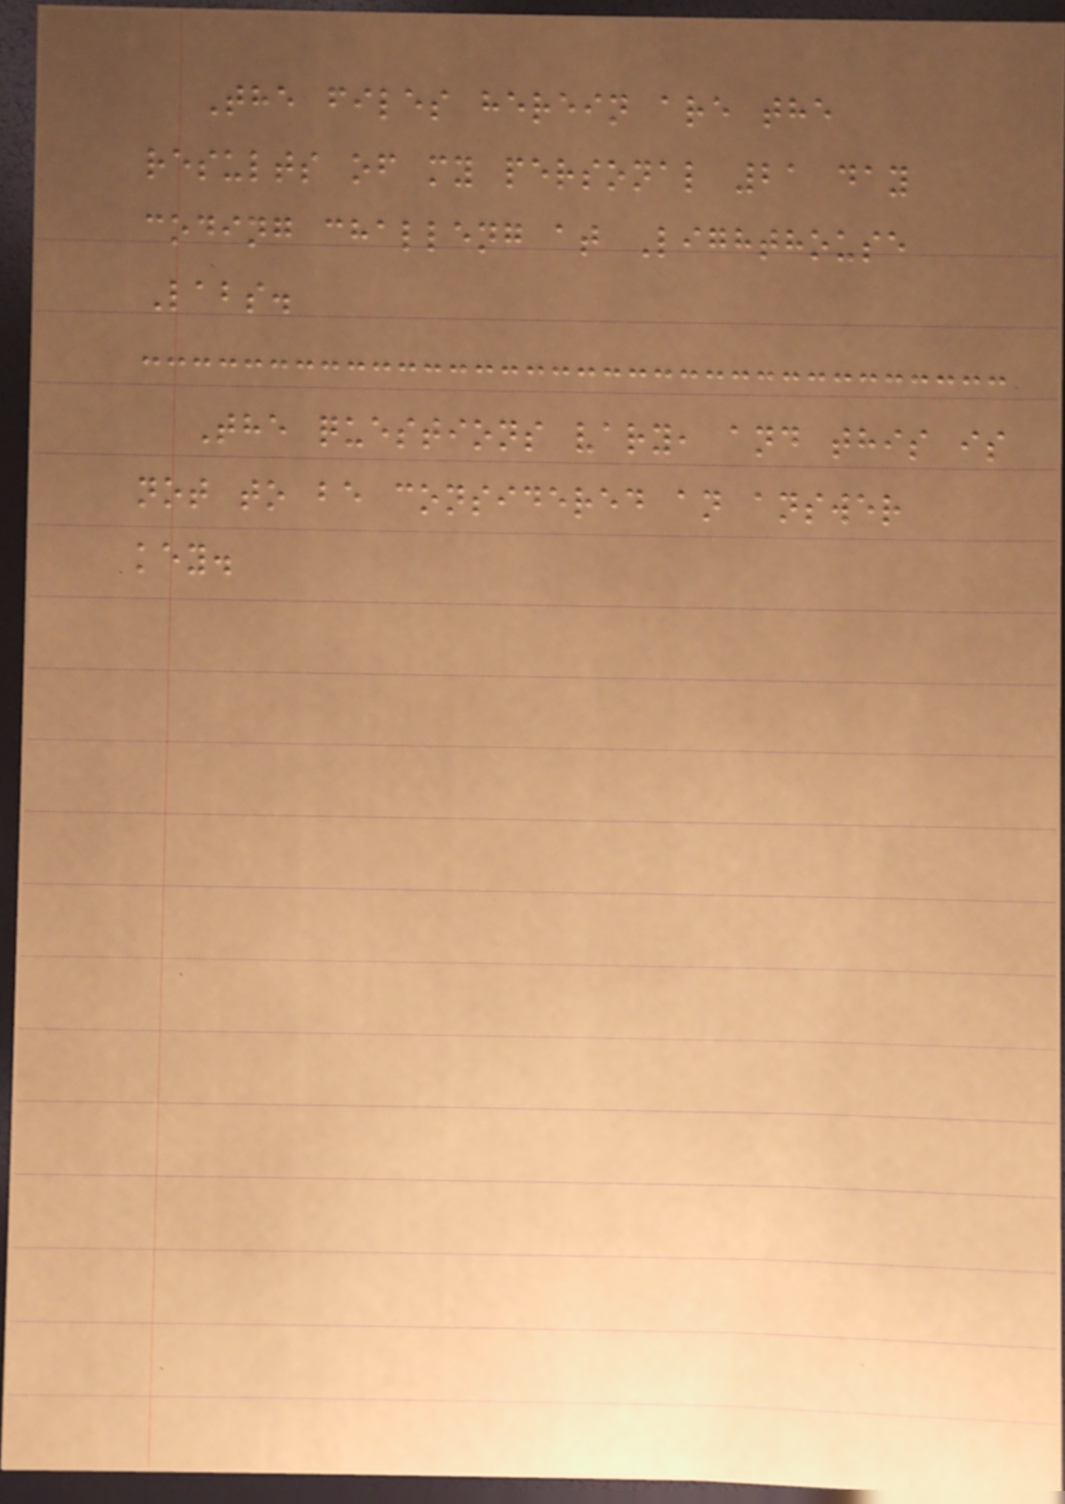The files herein are the
results of my personal 21 day
coding challeng at Lighthouse
Labs.
The questions vary, and this is
not to be considered an answer
key.
